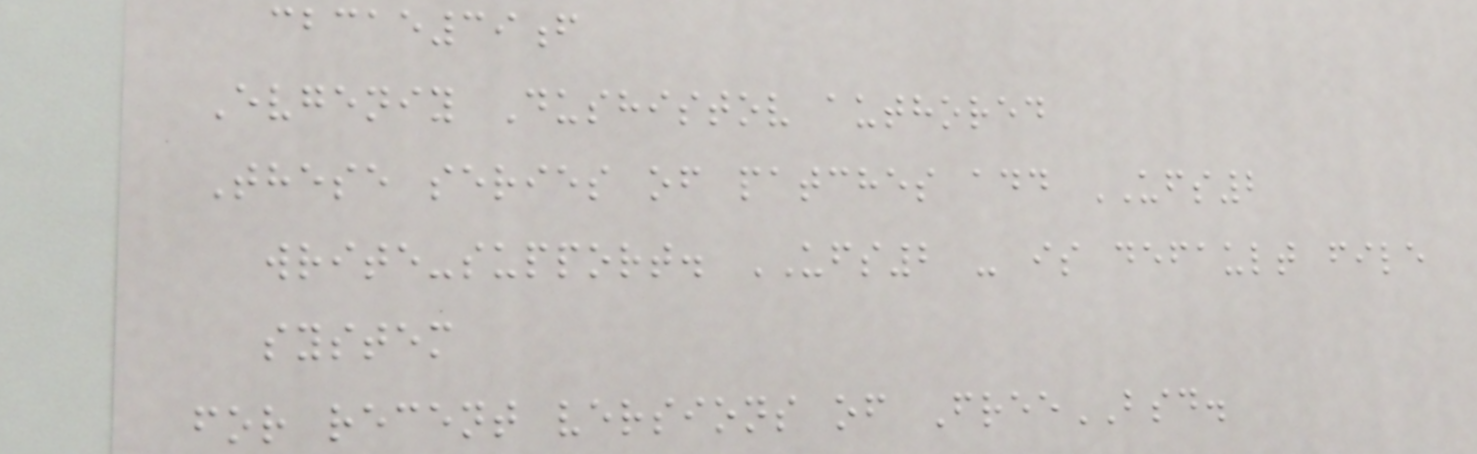cbcae39f
Evgeniy Dushistov authored
These series of patches add UFS2
write-support. UFS2 - is default file
system
for recent versions of FreeBSD.
